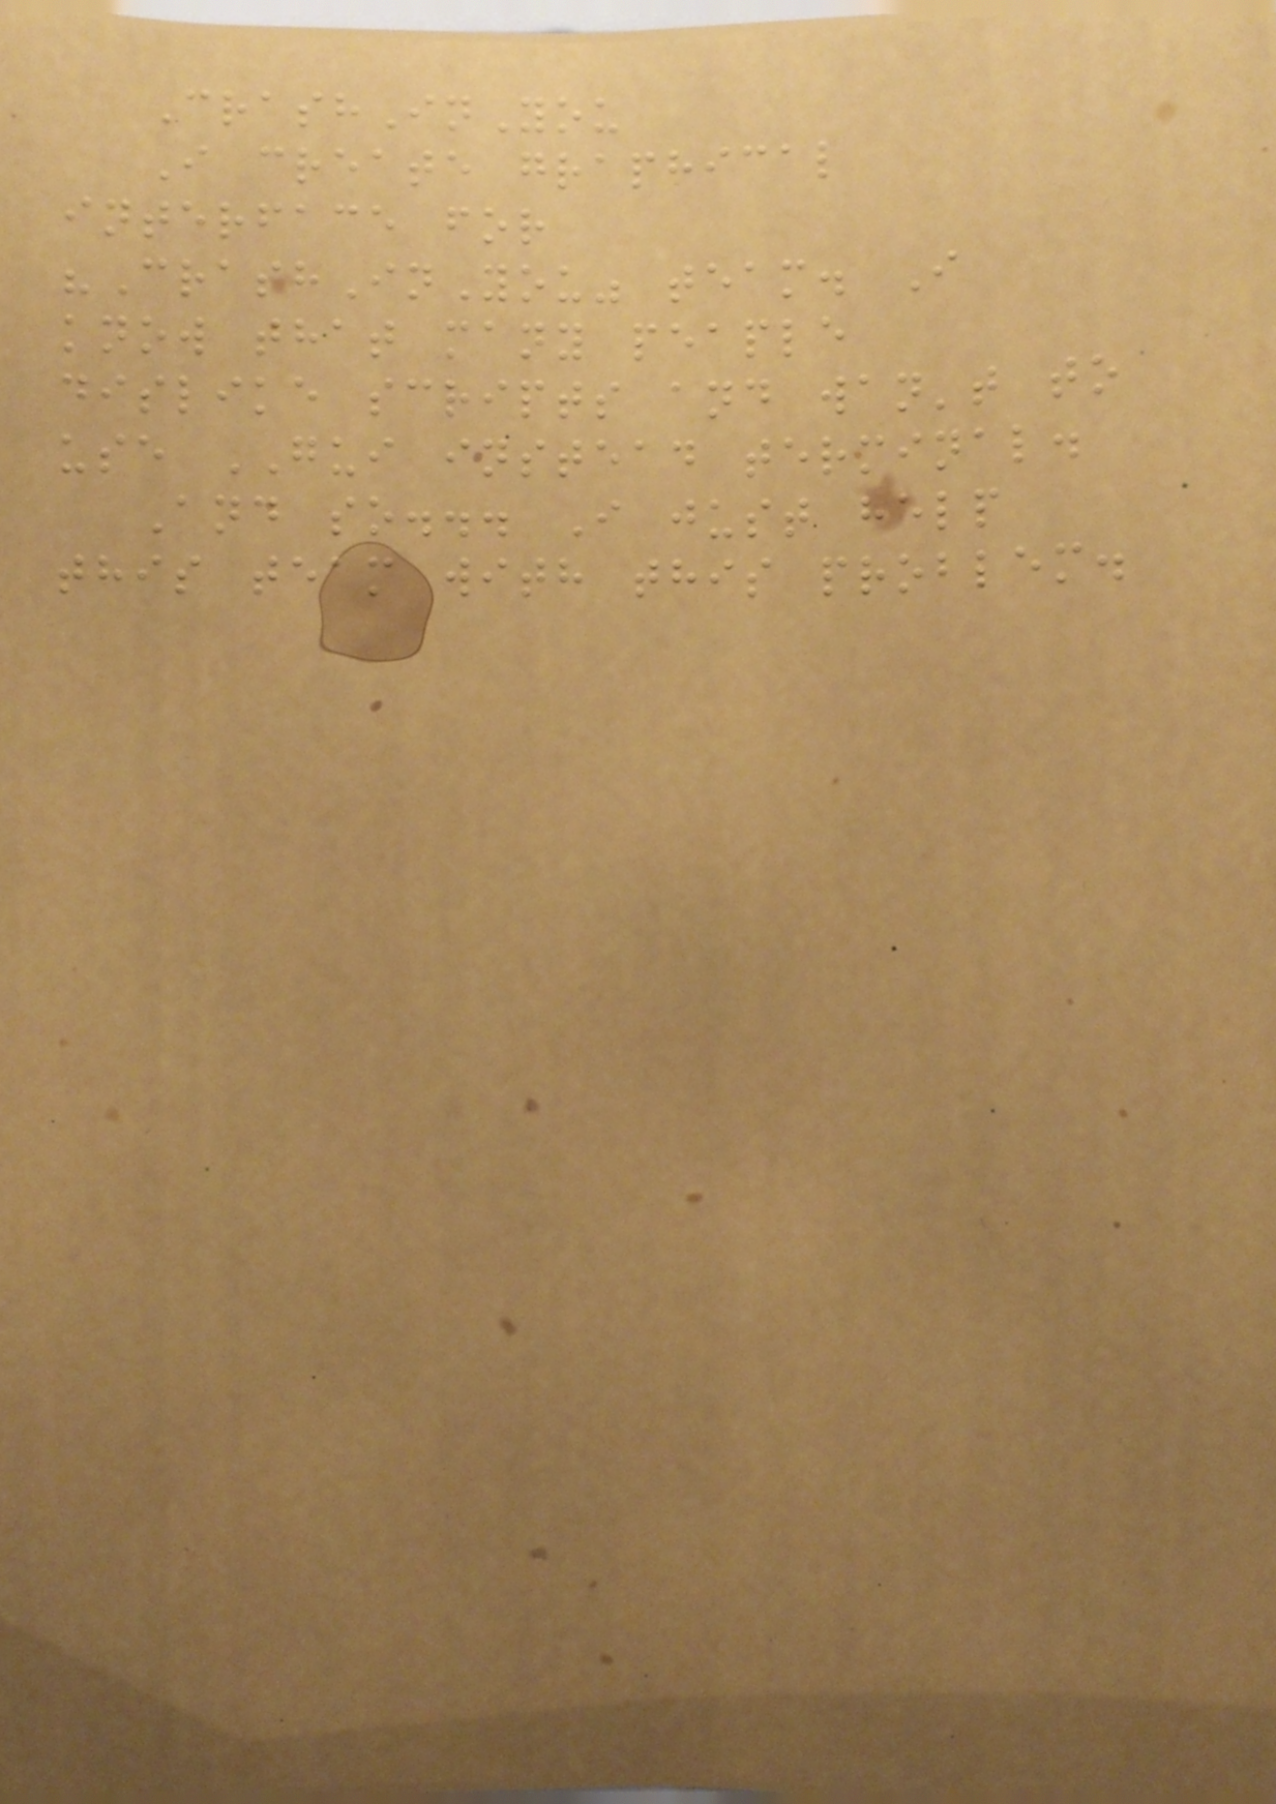CrashInYou
I create graphical
interface for
"CrashInYou" team. I
know that many peaple
dislike scripts and wan't to
use GUI instead terminal.
And so... I just help
this team with this problem.
